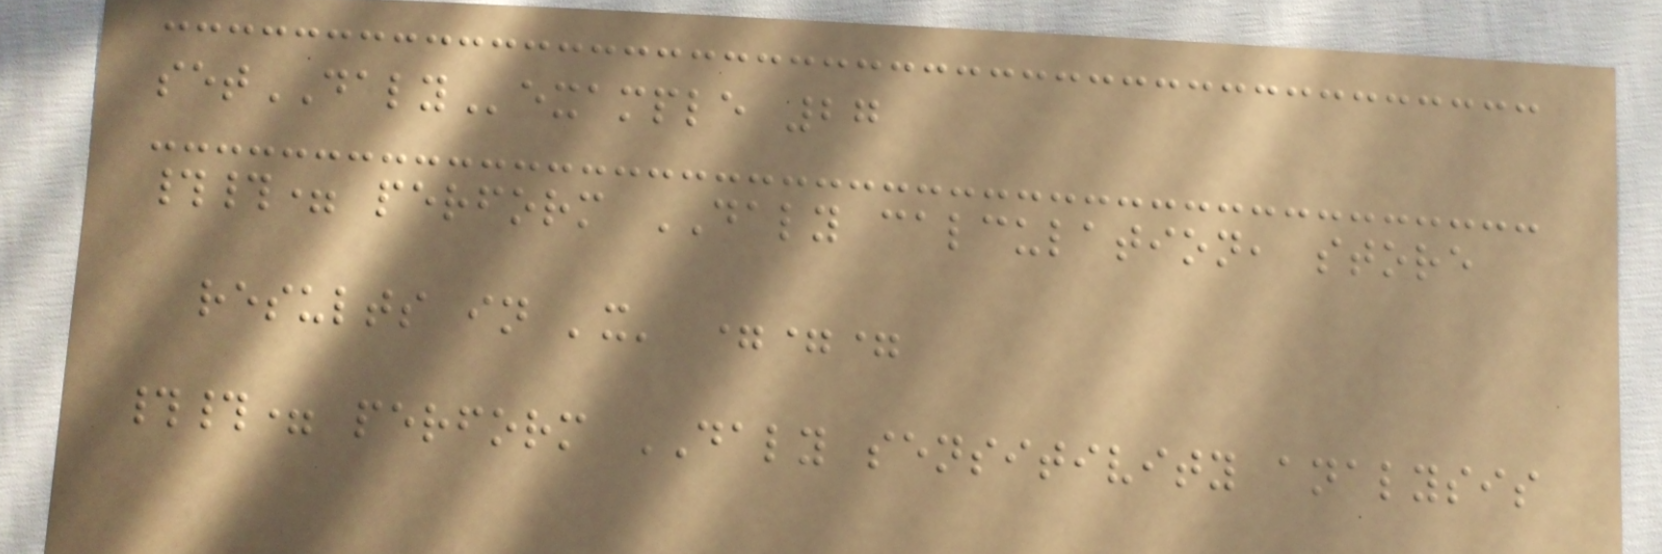setDALYexample 27
##= perform DALY calculation, store
results in 'x' ===
##= perform DALY sensitivity analysis
